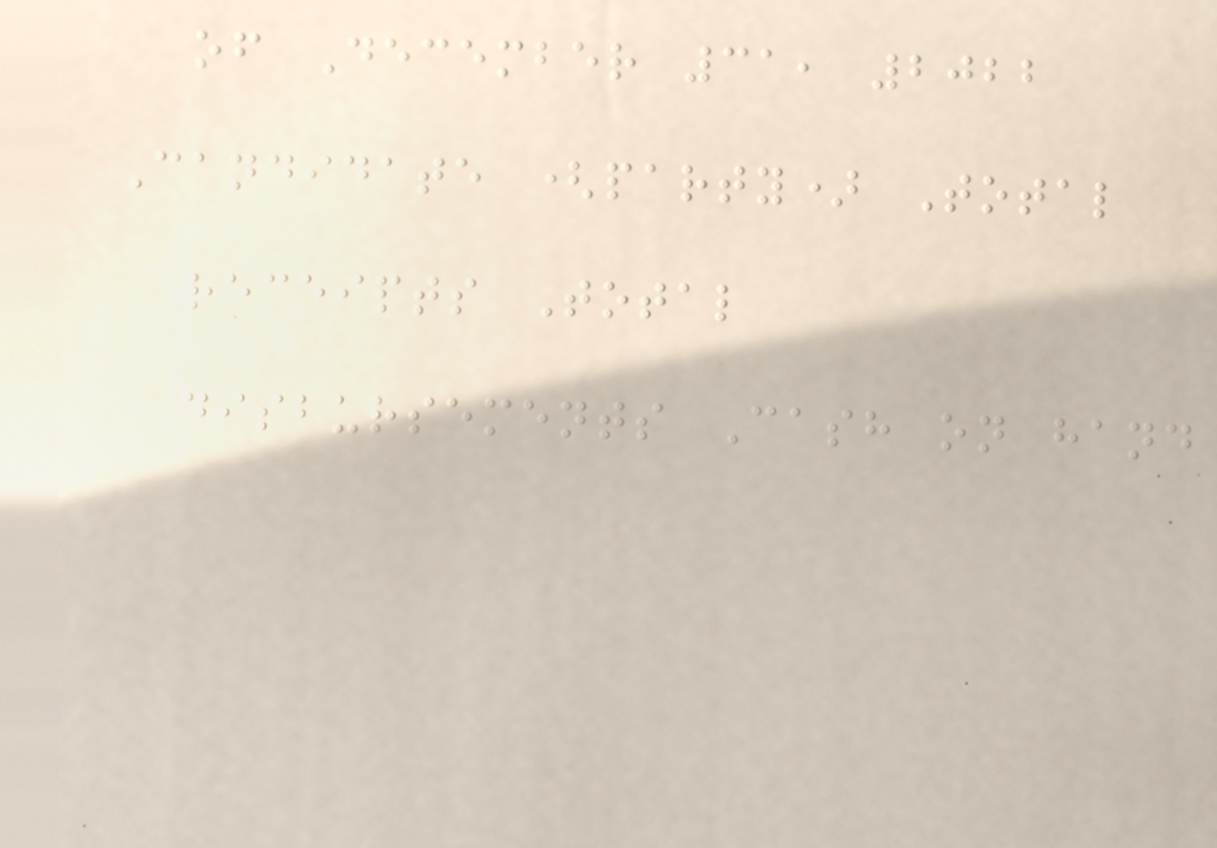of December 31, 2022
Candidate (party) Total
receipts Total
disbursements Cash on hand
